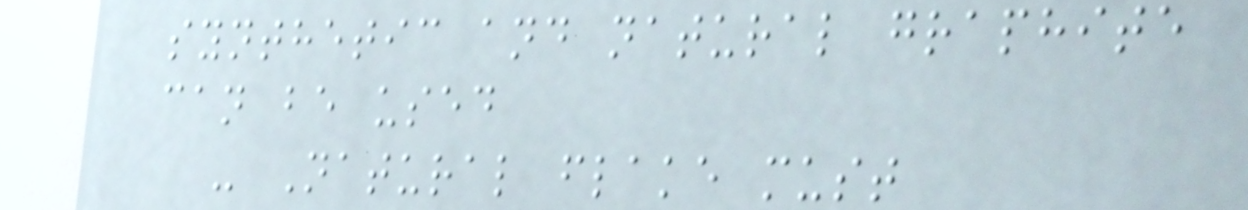synthetic and natural graphite
can be used
- Natural flake must
